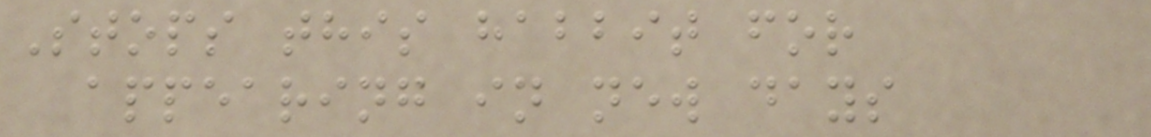Stops this habbit for
appearing in new days
